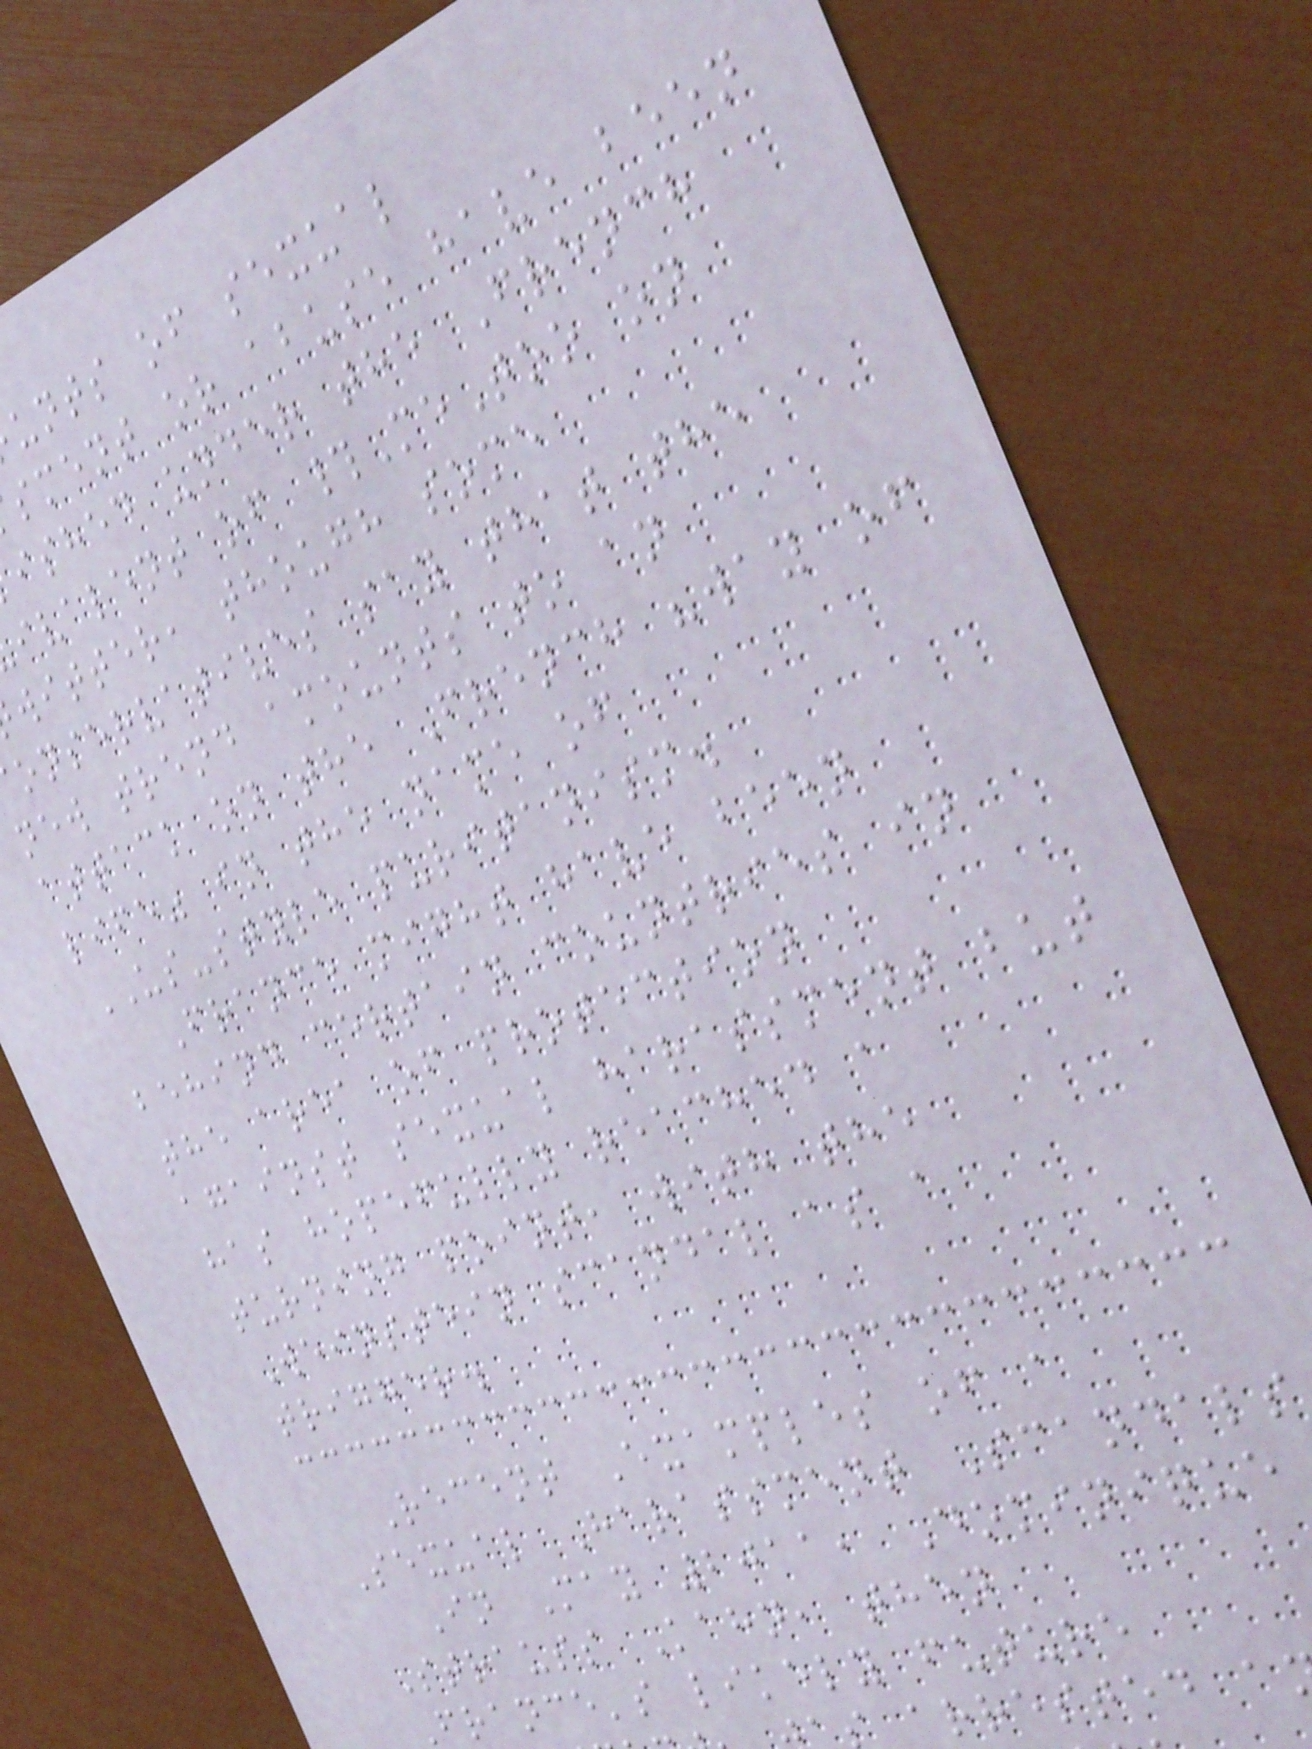unts of sexual
sment or abuse have been
ished under the French
ivalent of #MeToo on
witter, though some
onservatives say that the
new trend amounts to an
attack on the French "way of
life" in the name of
US-style puritanism.
France might have been
behind certain countries in
the area of protection
against sexual harassment but
has hopefully reached a
turning point, with the
Weinstein scandal as a
trigger.
Recent Examples of a
Sexual Harassment Scandals
In May 2011, Dominique
Strauss Kahn, then
France's likely future
arrested a
